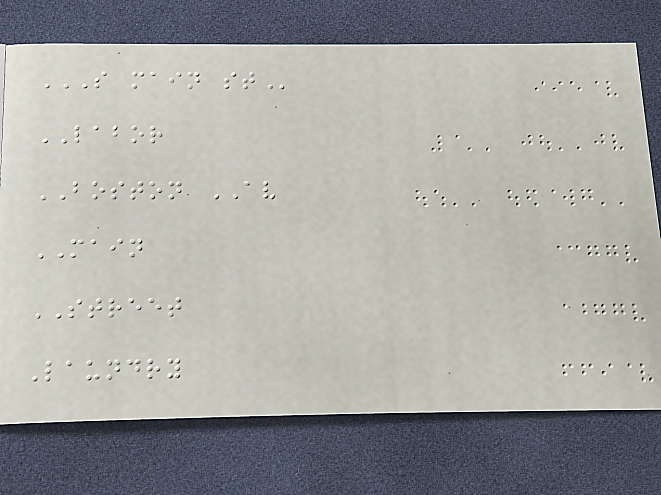S MAIN ST
LABOR
BOSTON AV
MAIN
STREET
Laundry
